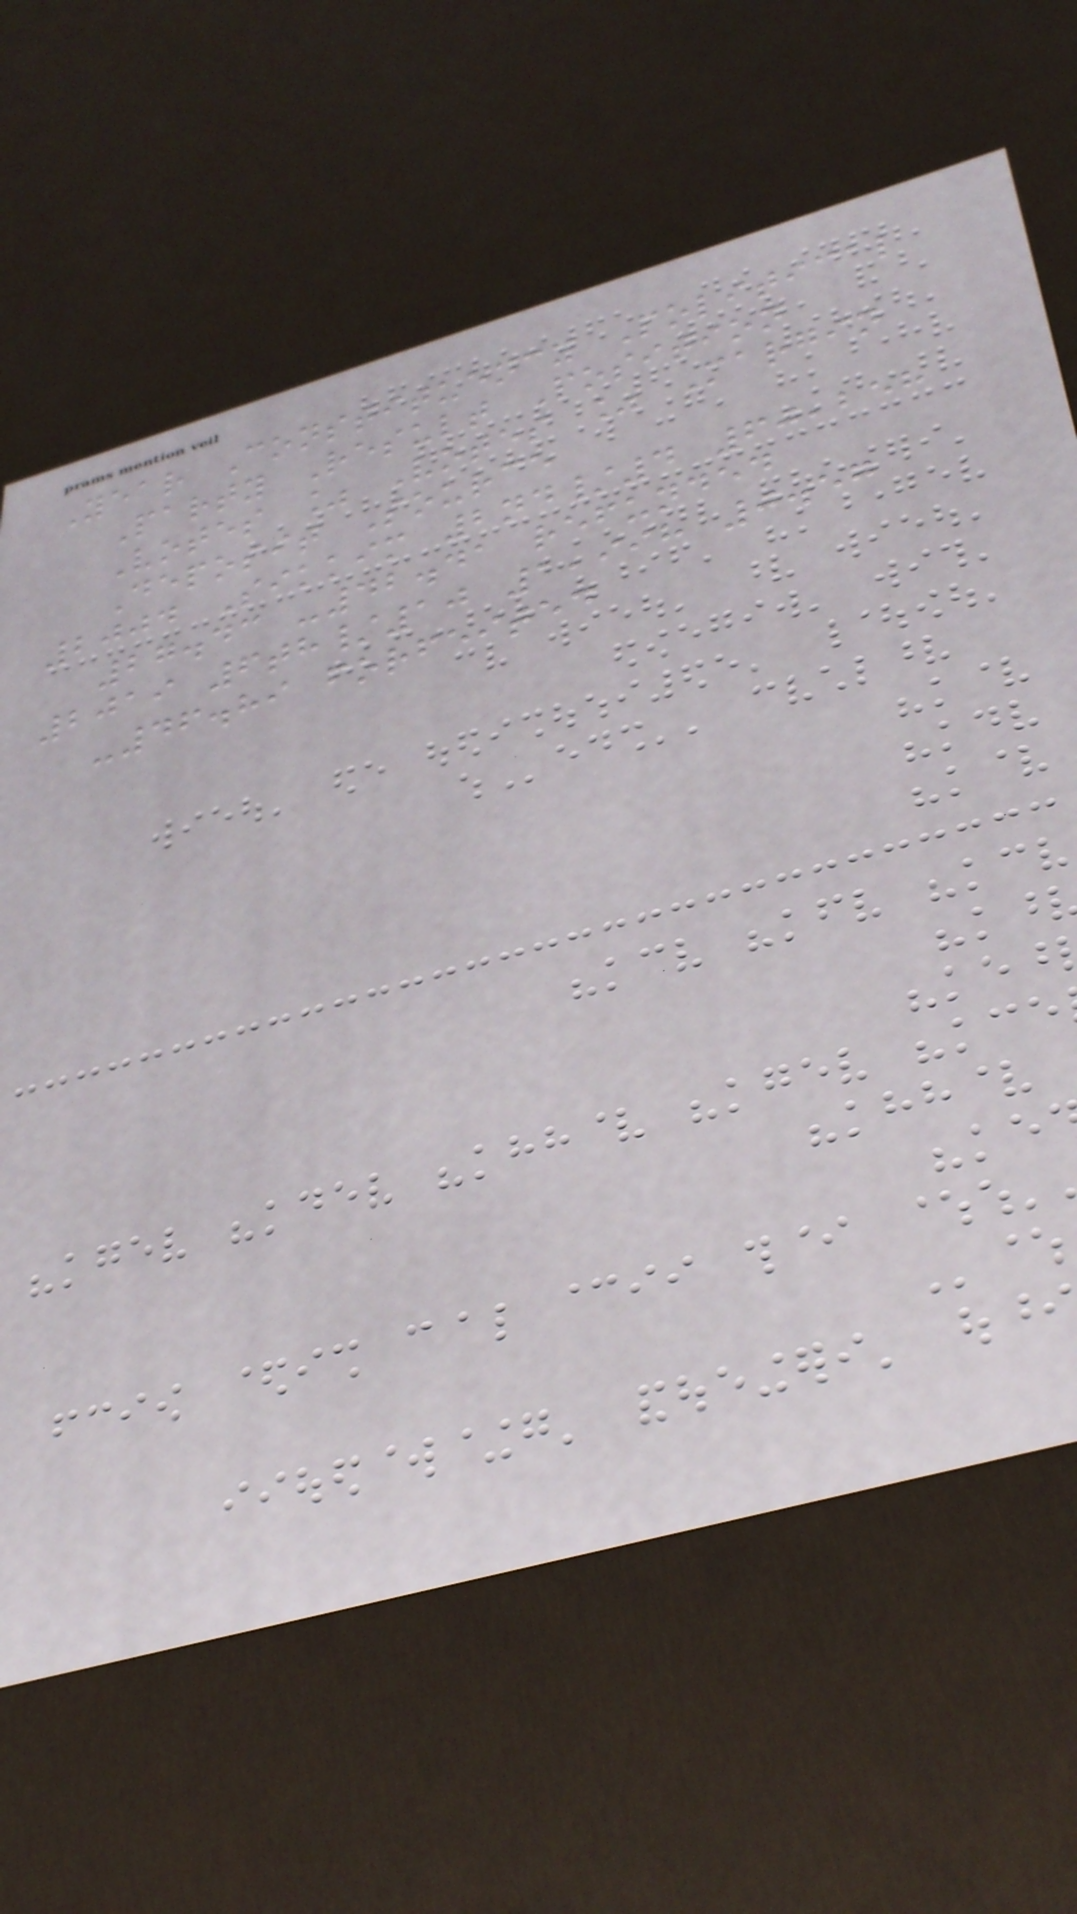Year Constituency Political
Party Result Position
Votes % Votes % Margin
Deposit Source
2004 Sikkim 2nd/4 60,258
27.43 -42.41 refunded
2019 6th/10 1,998 0.57
-46.89 forfeited
